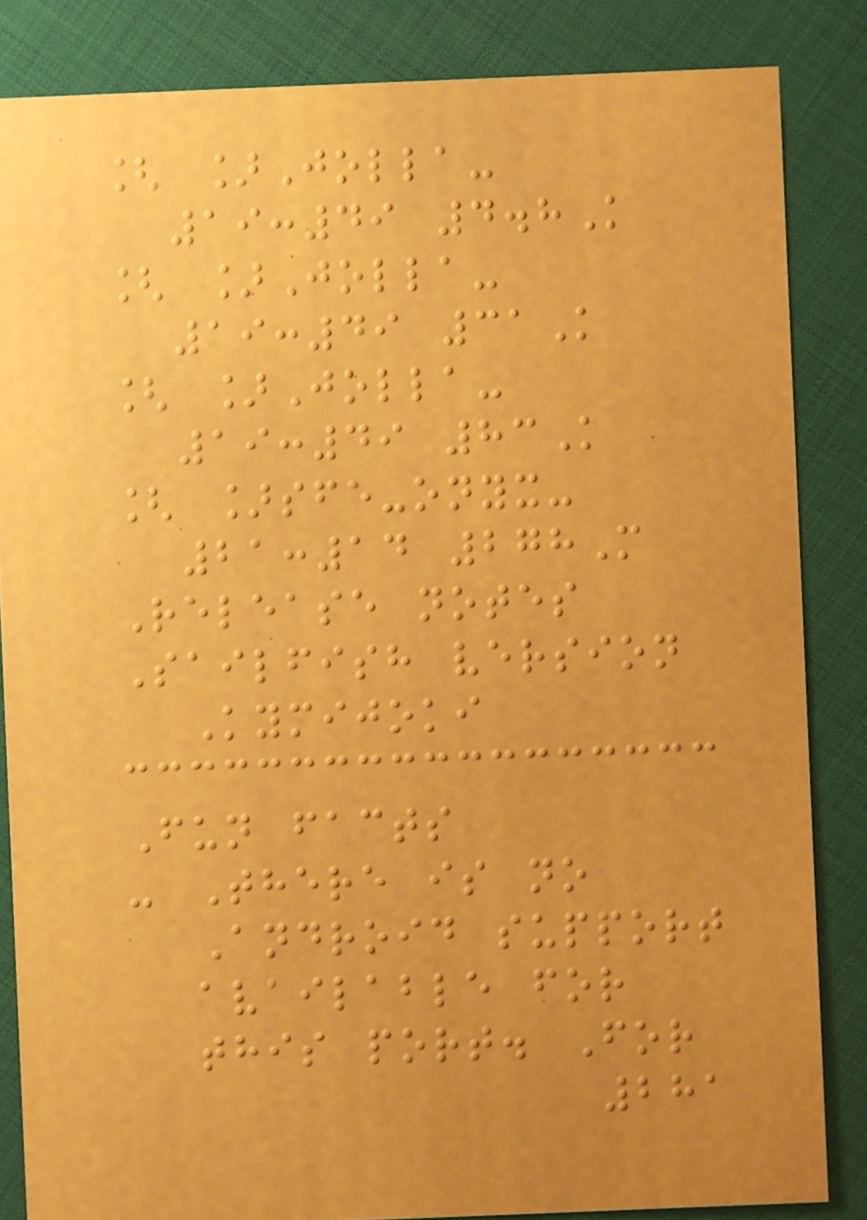[ ]Jolla-
19:49 4.8K
[ ]Jolla-
19:49 31K
[ ]Jolla-
19:49 83K
[ ]sfe-onyx-
21:14 278M
Release notes
Sailfish version
Kymijoki
Fun facts
- There is no
Android support
available for
this port. For
281
